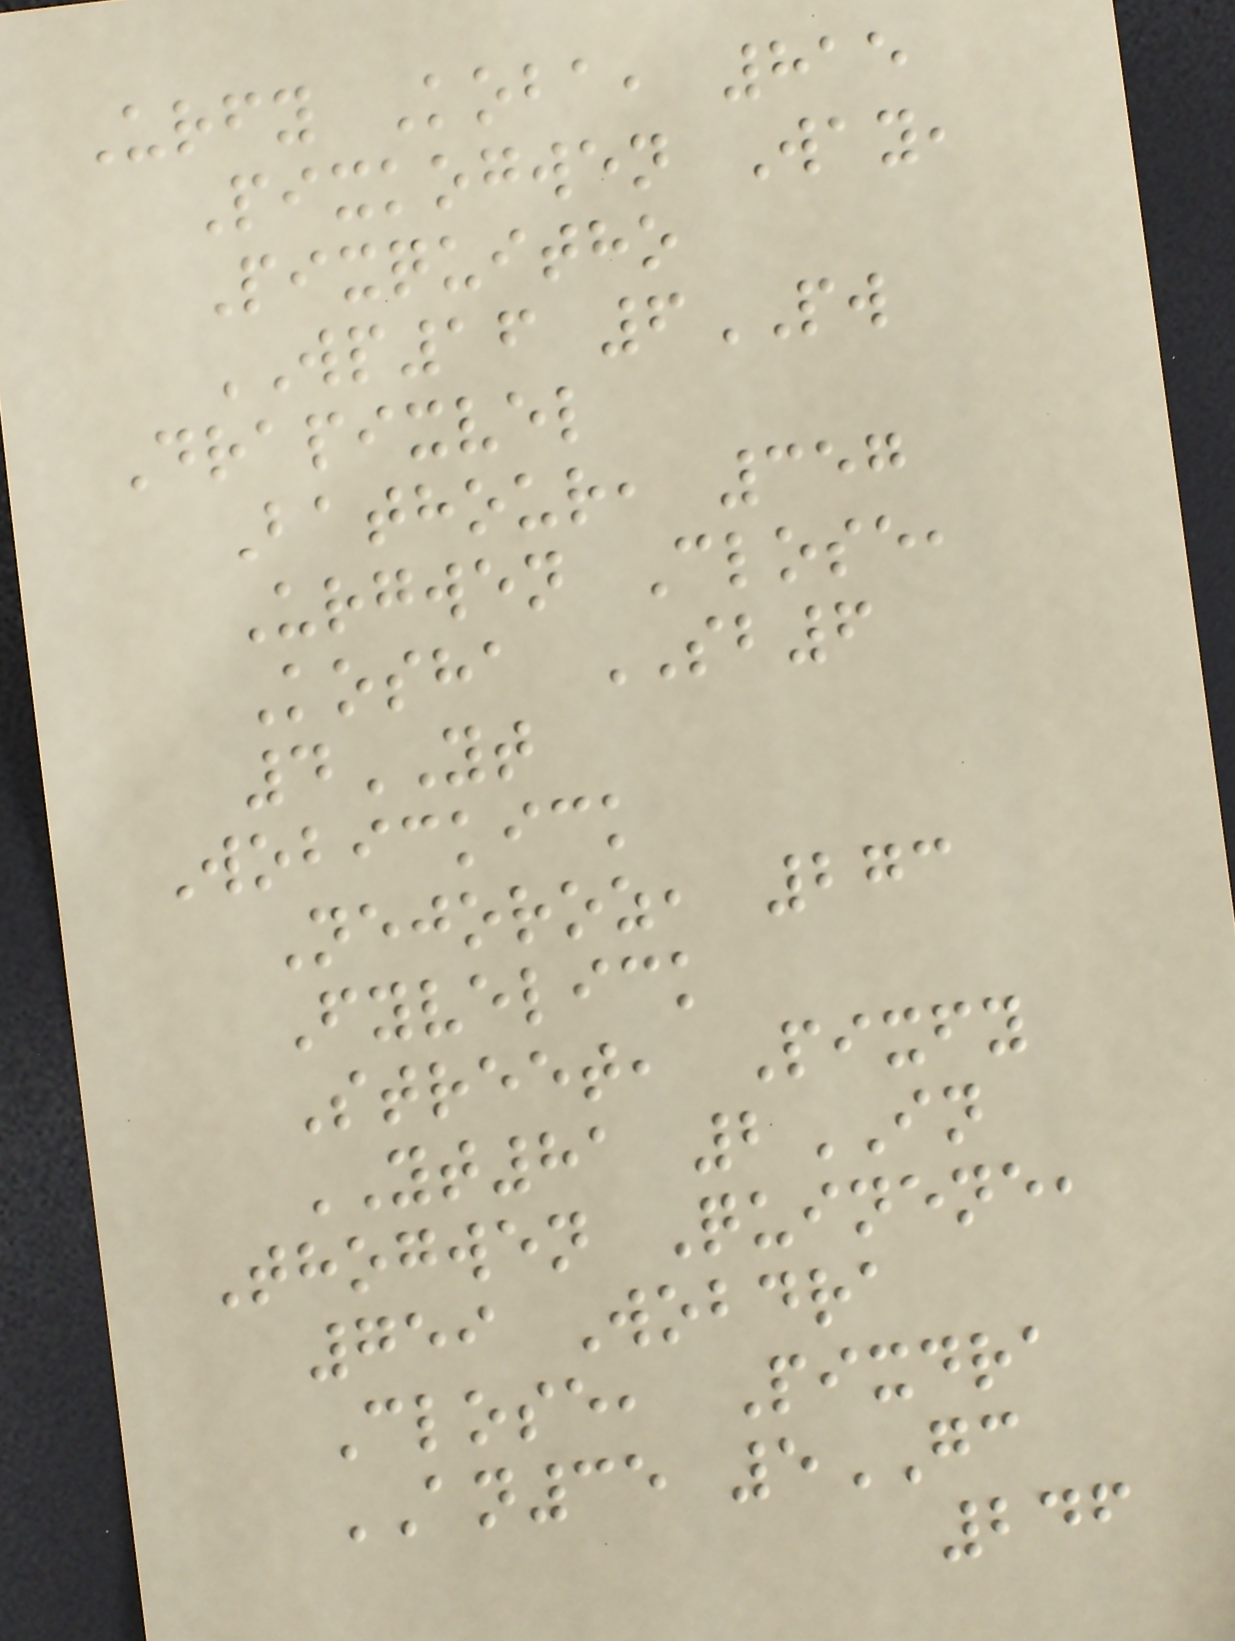Urfy Koba, 815
Pixkogwen Way,
Pixquitho
WP16 6PW
Drapixvel
Bathour, 357
Urgwen Close,
Kosha SB6
4YT
Wobickick
Nejoroz, 273
Fyvelick
Street, Pixfy
YT81 2IN
Thogwen Quinene,
759 Wobdra
Close, Pixdra
AN35 5GC
246
